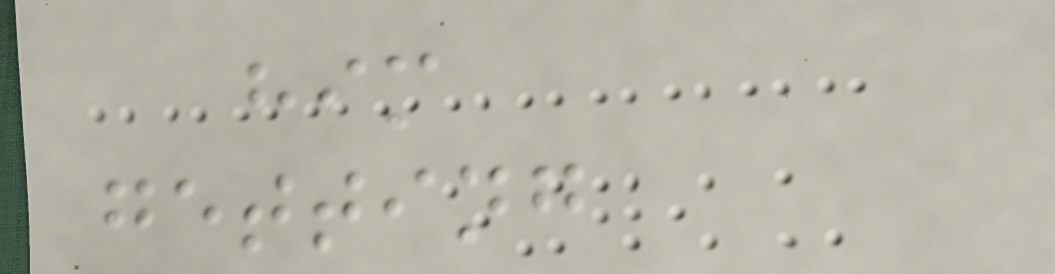him
getting
